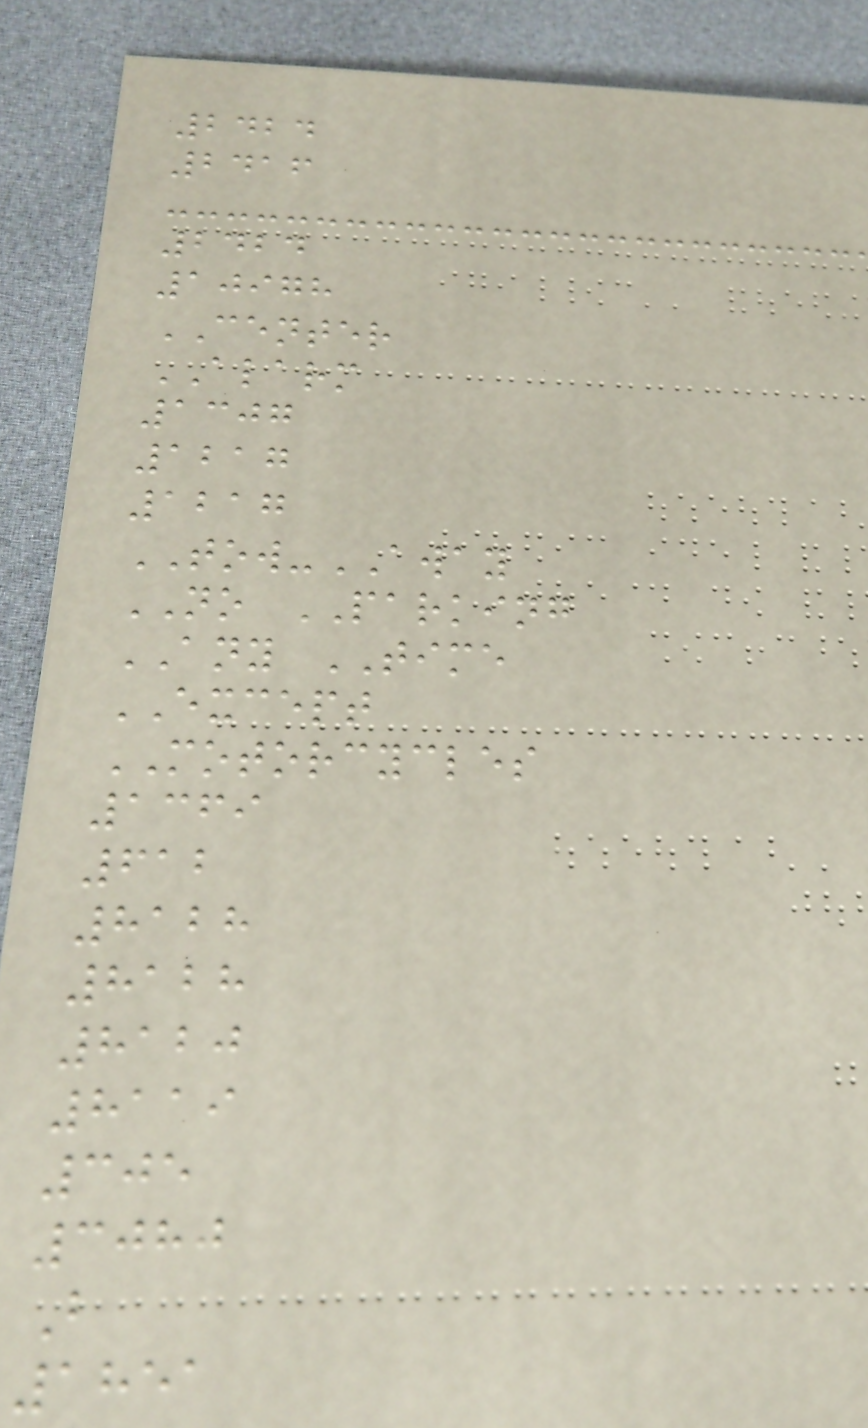2424
2416
2424
10978
CENTER
ALARM
1307
1217
1217
TOW-AWAY
NO PARKING
ANY TIME
EXCEPT
MOTORCYCLES
1369
612
8128
8128
8120
8119
305
3080
B
1851
